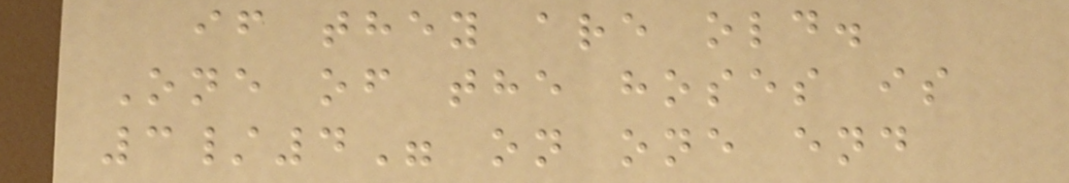if they are old.
One of the hoses is
3/4" on one end
